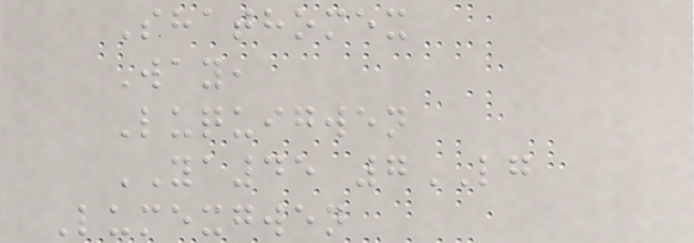Shathomex
Way,
Luquigwen
YA45 7LG
Lumexgwen
